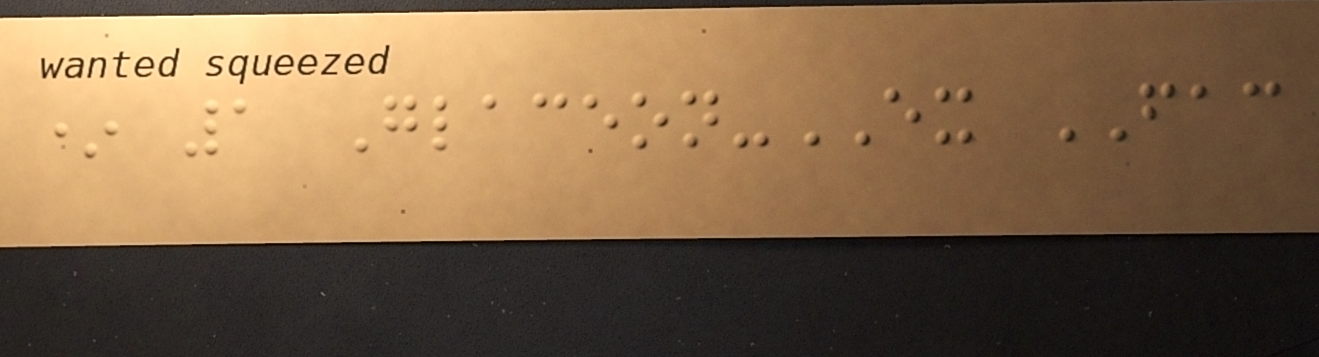* 1 Glaceon-EX FAC
